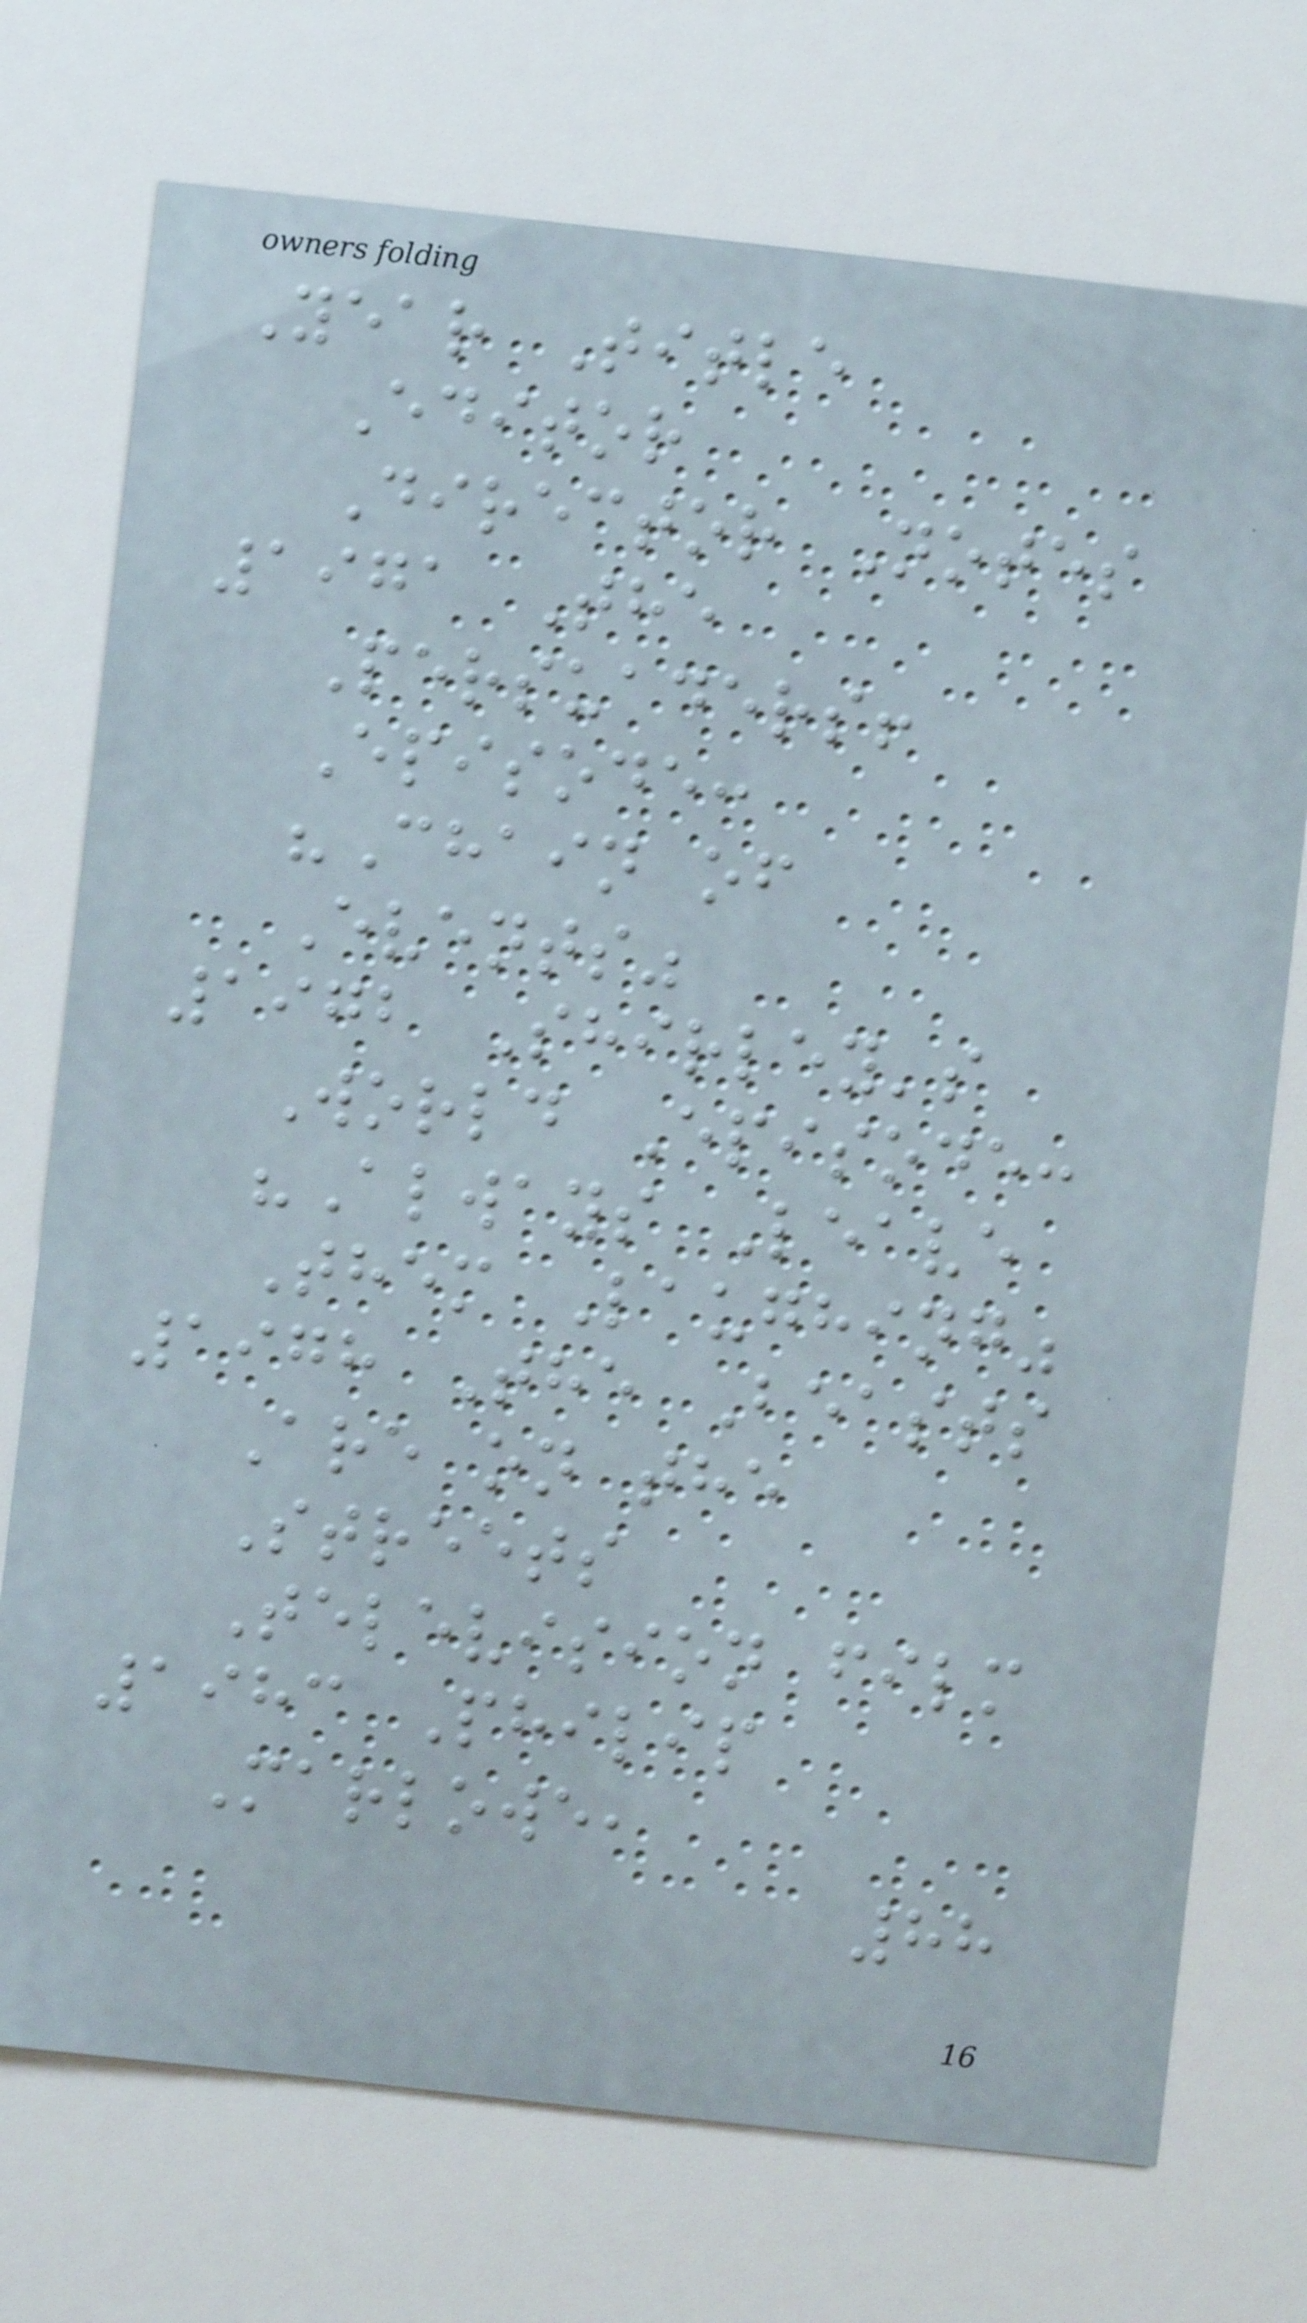Year Title
Editor
Director Notes
1971 The
Persuaders!
Episode:
"Chain of
Events"
1972 Shirley's
World Episode:
"Always Leave
Them Laughing"
1978 The Beasts
Are on the
Streets
Television film
1983 Philip
Marlowe,
88
